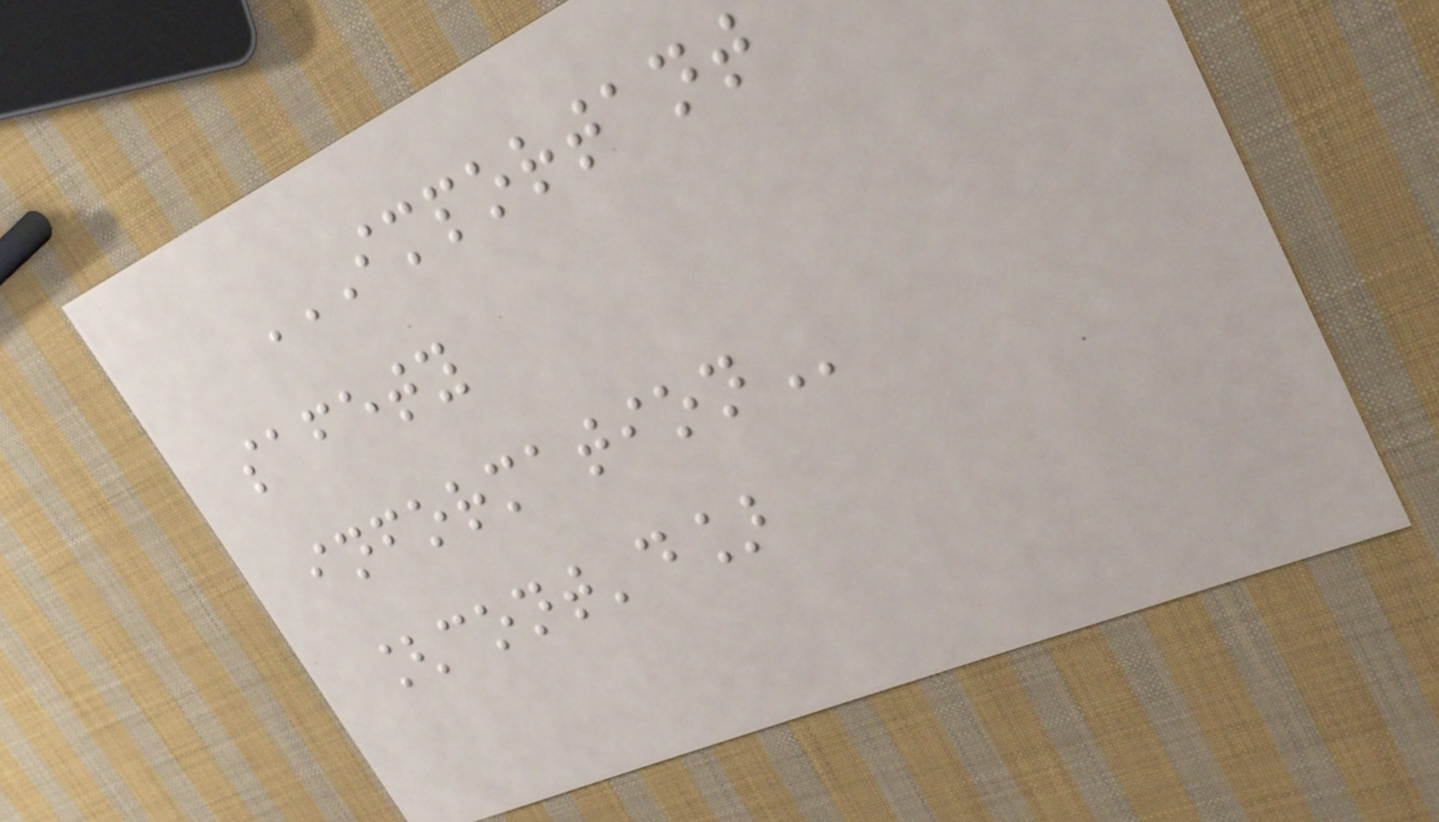IMPORTANT
SAFETY
INFORMATION
[cont'd]
